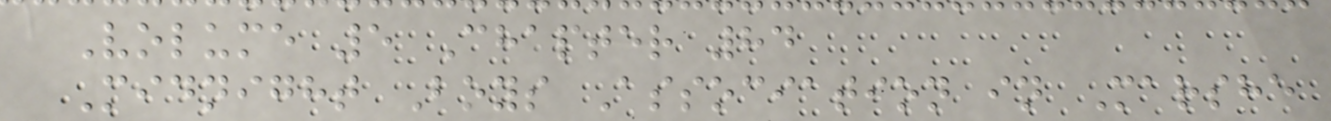Volume 5 Chapter 84
Midnight Boys Association in Marshe
